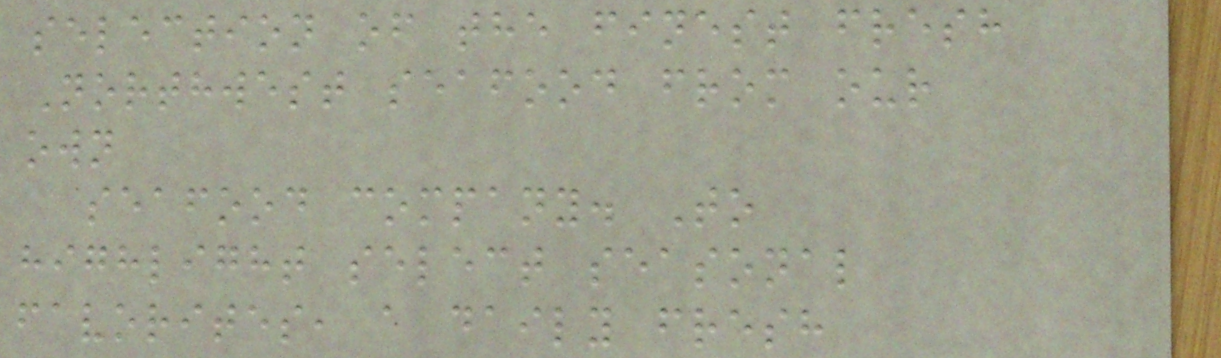selection of the finest fresh
Northwest seafood from our
own
seafood company. To
highlight select seasonal
favorites, a daily fresh
